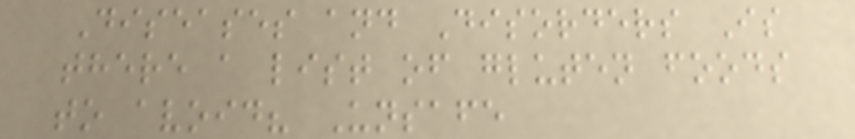Diseases and Disorders Is
there a list of gluten foods
to avoid? Unsafe
